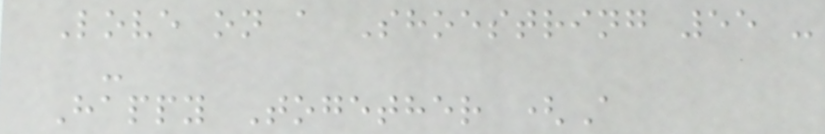Love on a Shoestring 55 -
-
Happy Together (A
